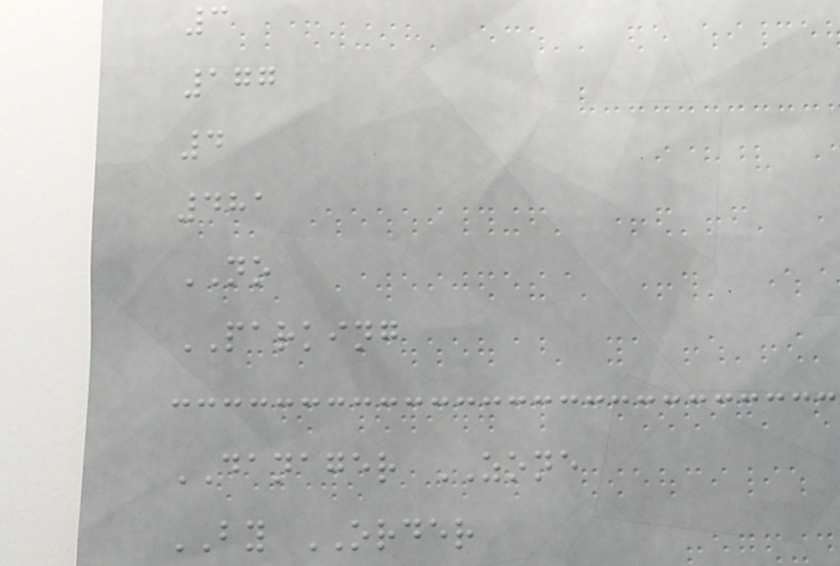3
177
4
481
NO
PARKING
DANAGER ZONE
BY ORDER
